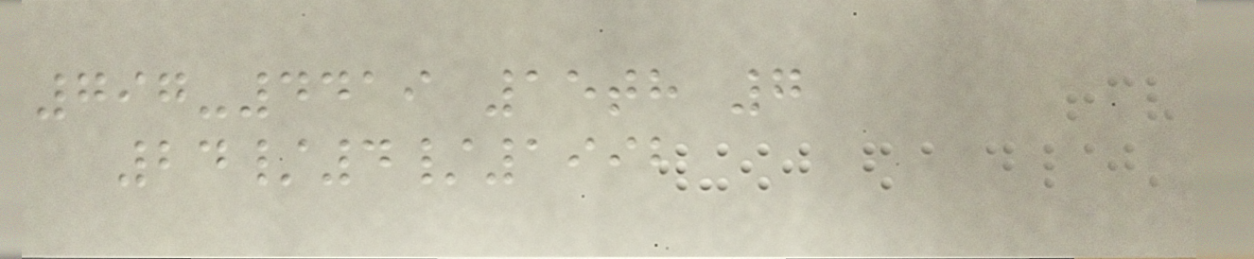797-4419 15th 7
24/4/1992
